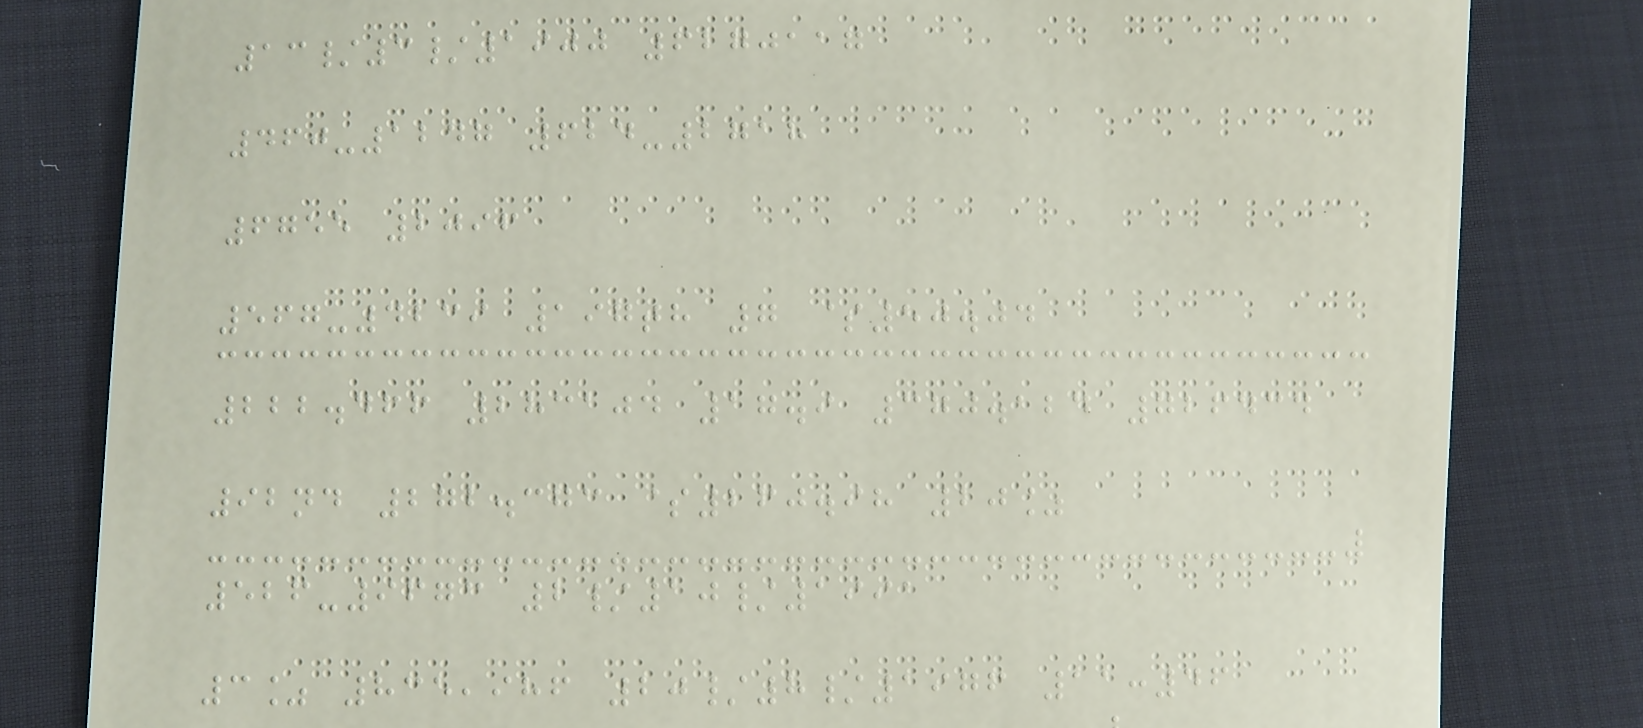13/3/1900 6270117
460-1247 624-2718
6755 2096
567-4239 197th 7 $50.04
222.466 283104 17.9 370.124 726434
92nd 272.373 $260.98 20%
526-9673 2/10/1991
3% 835,986 20/8/1976 11:46
